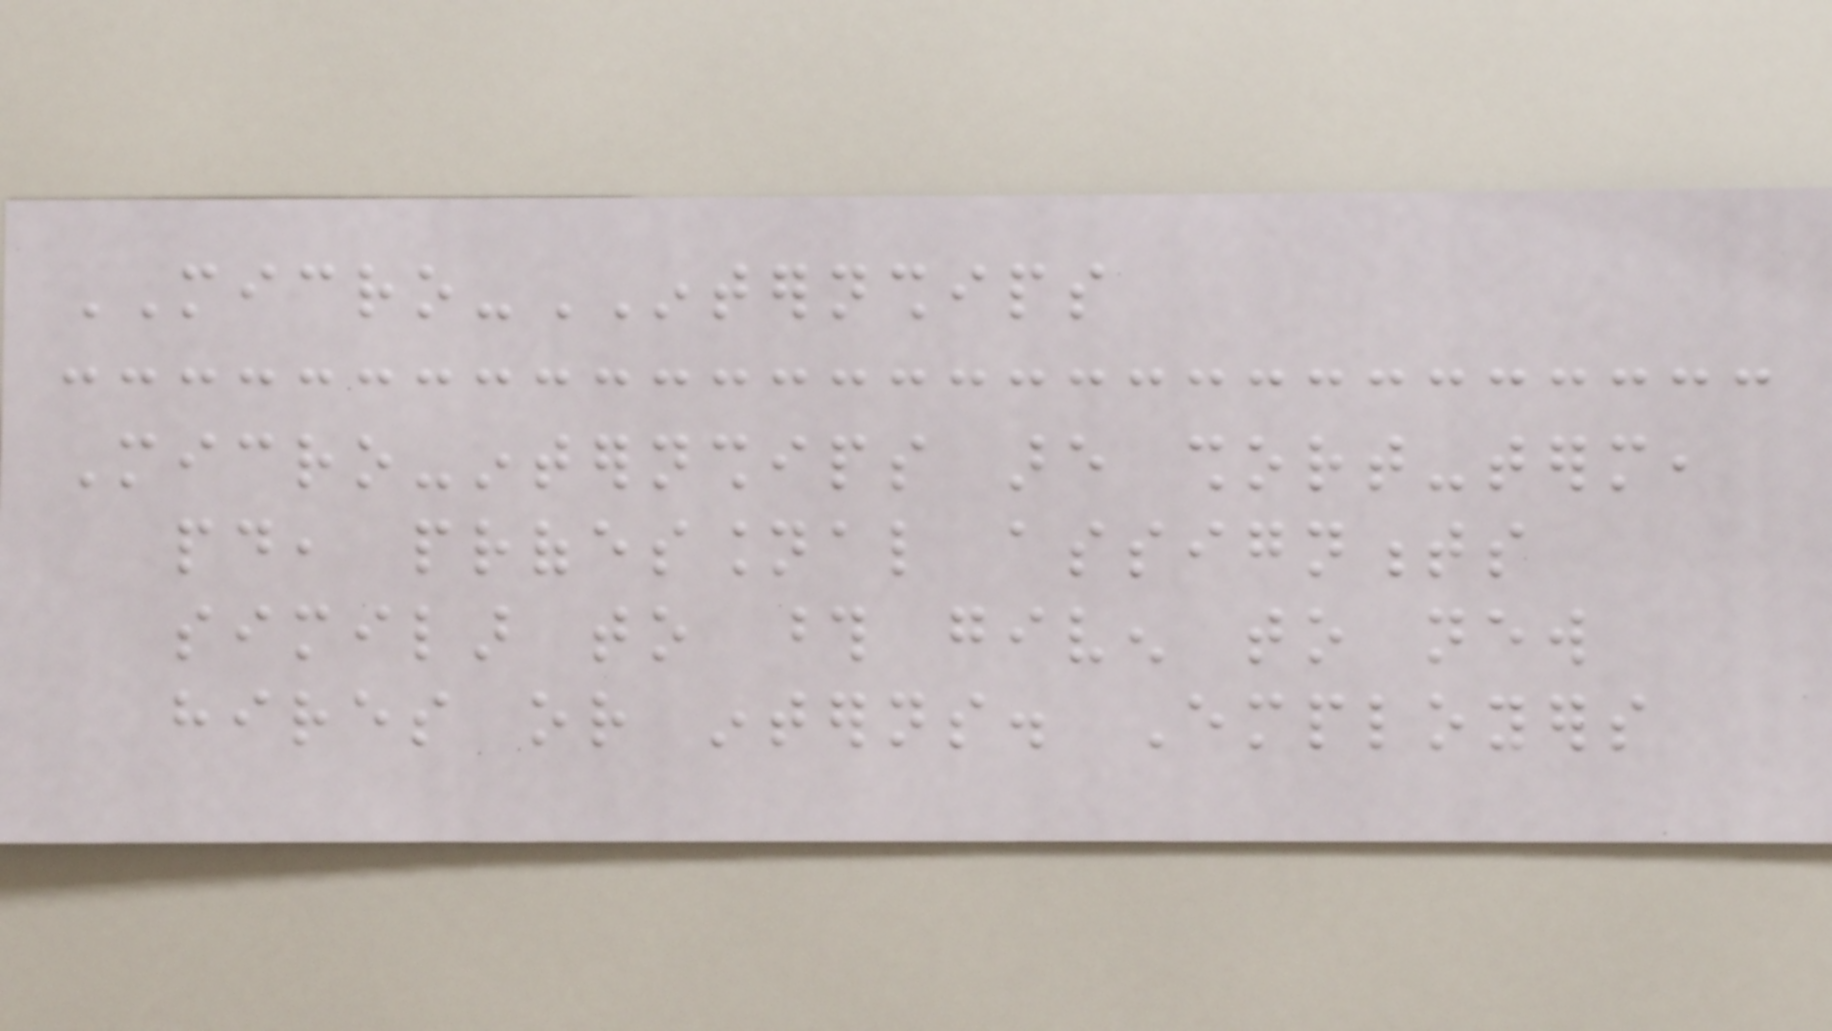MICRO-INTERNSHIPS
Micro-internships are short-term,
paid, professional assignments
similar to those given to new
hires or interns. Employers
